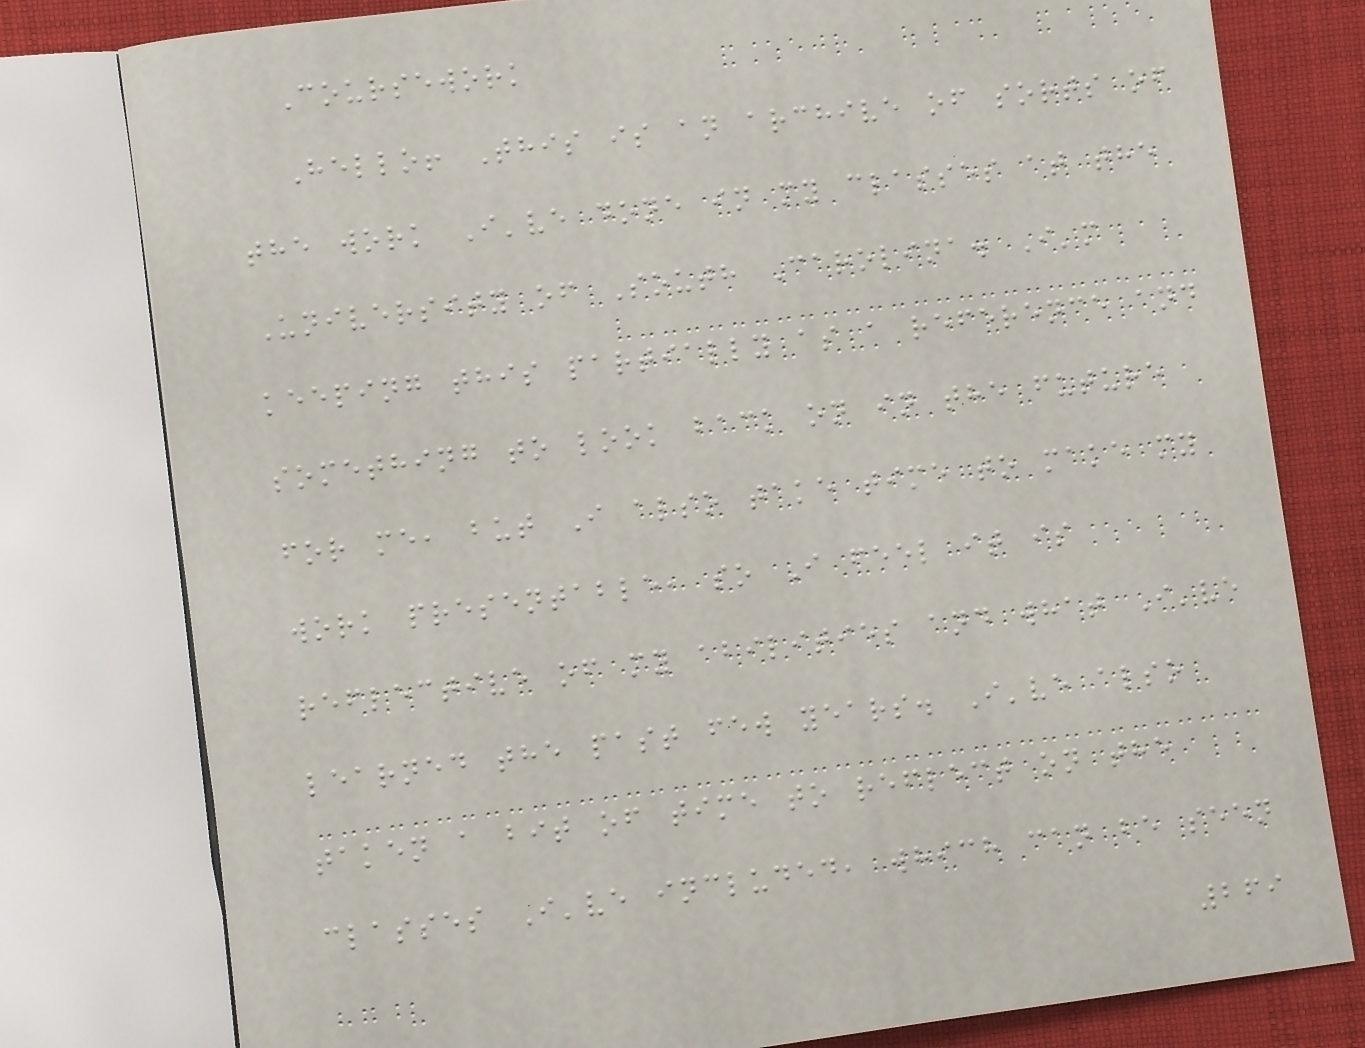Coursework
Hello! This is an archive of sorts of
the work I've done in my classes at the
University of South Carolina. I'm
keeping this partially as a reference and
something to look back on in the future
for me, but I also take time to make my
work presentable, so I feel it is
reflective of my abilities and what I've
learned the past few years. I've also
taken a bit of time to reflect on the
classes I've included, which can be seen
269
